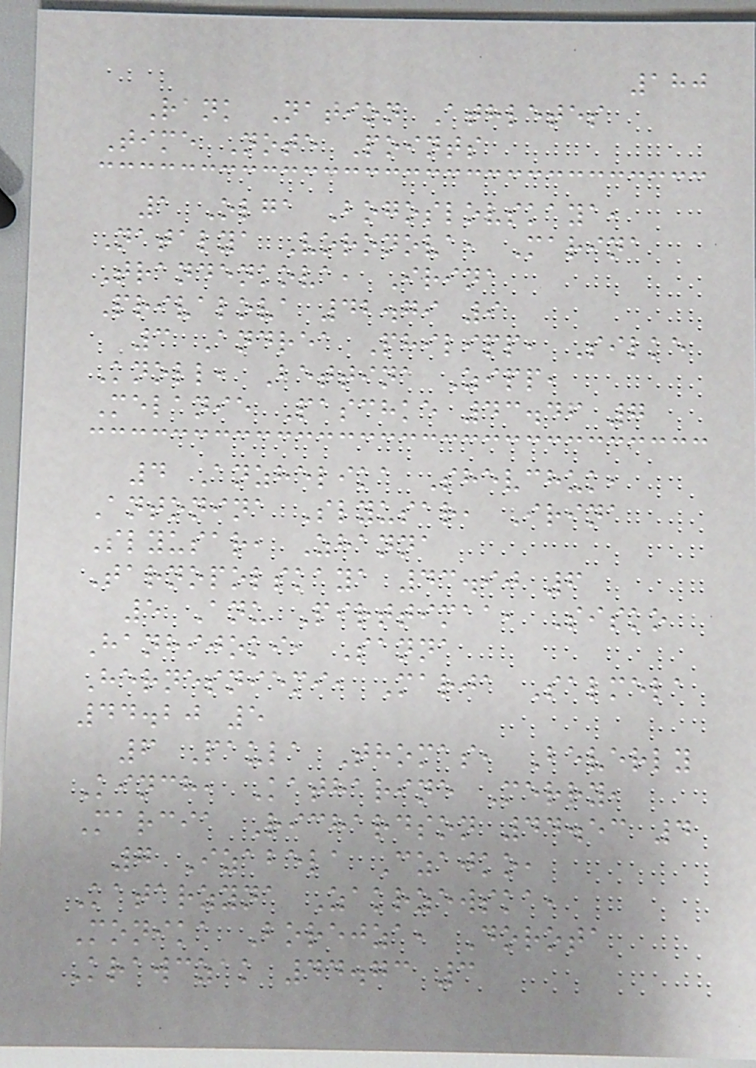180
Rank Nation Athletes
Time Note Points
1 Olga Bogoslovskaya,
Natalya Voronova, Marina
Trandenkova, Irina
Privalova 42.79 9
3 Andrea Philipp, Silke
Knoll, Bettina Zipp,
Melanie Paschke 43.46 7
4 Anzhelika Shevchuk,
Antonina Slyusar, Irina
Slyusar, Zhanna
Tarnopolskaya 43.90 6
5 Anu Pirttimaa, Sisko
Hanhijoki, Sanna
Hernesniemi, Marja Salmela
44.20 5
6 Paula Thomas, Beverly
Kinch, Katharine Merry,
Marcia Richardson 44.53 4
7 Izabela Czajko,
Katarzyna Zakrzewska,
Monika Borejza, Dorota
Krawczak 44.73 3
